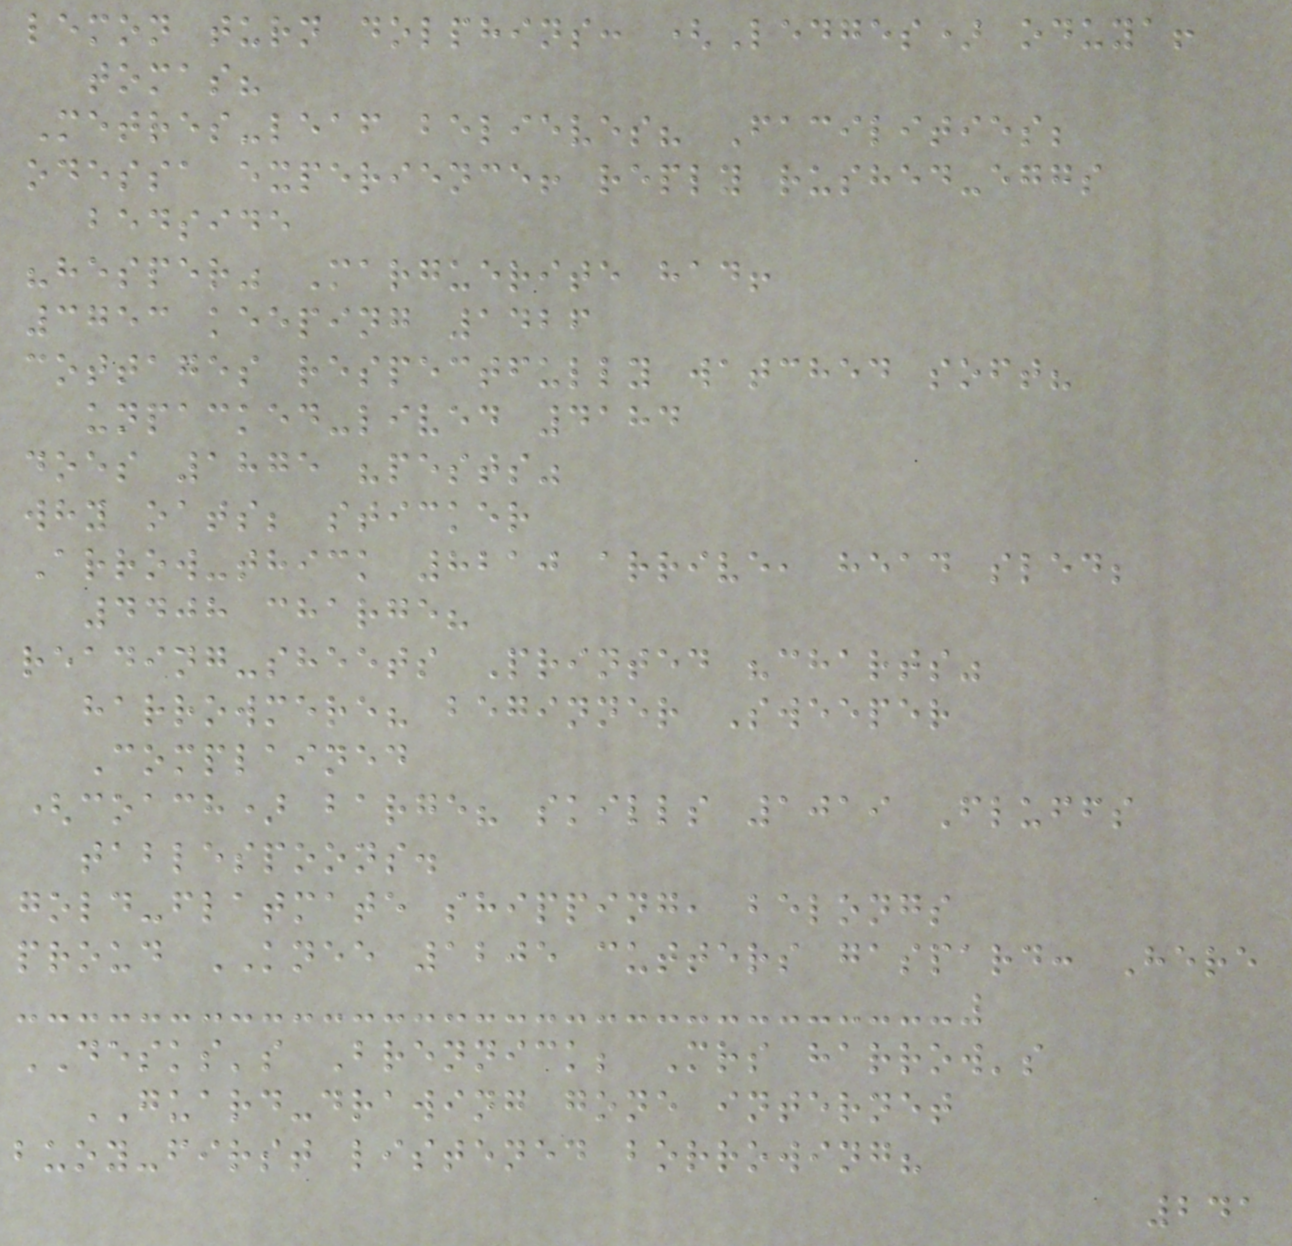lemon turn dolphins: (Ledges) oduya!
tomas?
Metres-leaf believes? Facilities;
odessa experience! reply rushed-eggs
bedside
"hesper" Marguerite had!
3753 keeping 1426
cottages respectfully watched soft?
unpacked-lived 4184
does 1875 "pests"
why oats; sticker
Arrow-thick 8210 arrive, head sled;
4408 charge?
reading-sheets Printed "charts"
harrowmere? beginner Sweeper
Complained
(coach) barge? skills 1019 Fluffs
tablespoons.
gold-flatmate shipping, belongs
proud KNEE 1205 cutters gaspard: Here
DESKS's Brennick; Mrs harrow's
GUARD-drawing gone internet
buoy-first listened borrowing?
241
